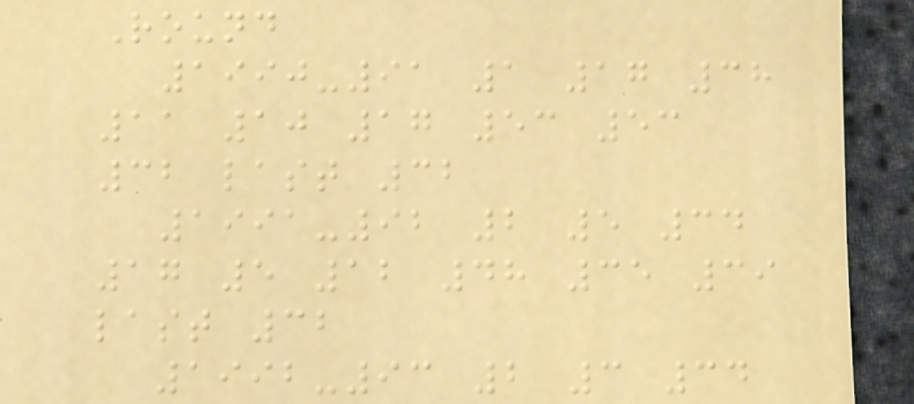Round
1990-91 1 17 38
11 10 17 53 53
32 last 32
1991-92 2 5 34
17 5 12 48 35 39
last 32
1992-93 2 3 34
